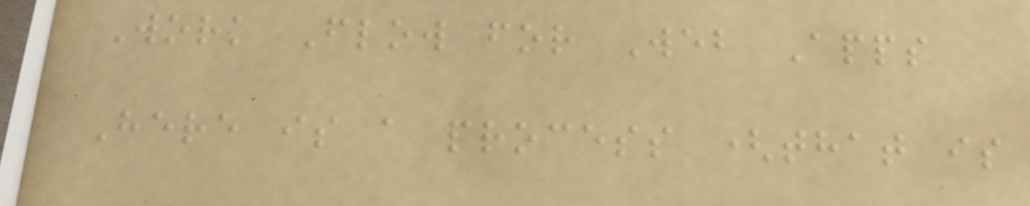Work Flow for Web Apps
Here is a process (that is
